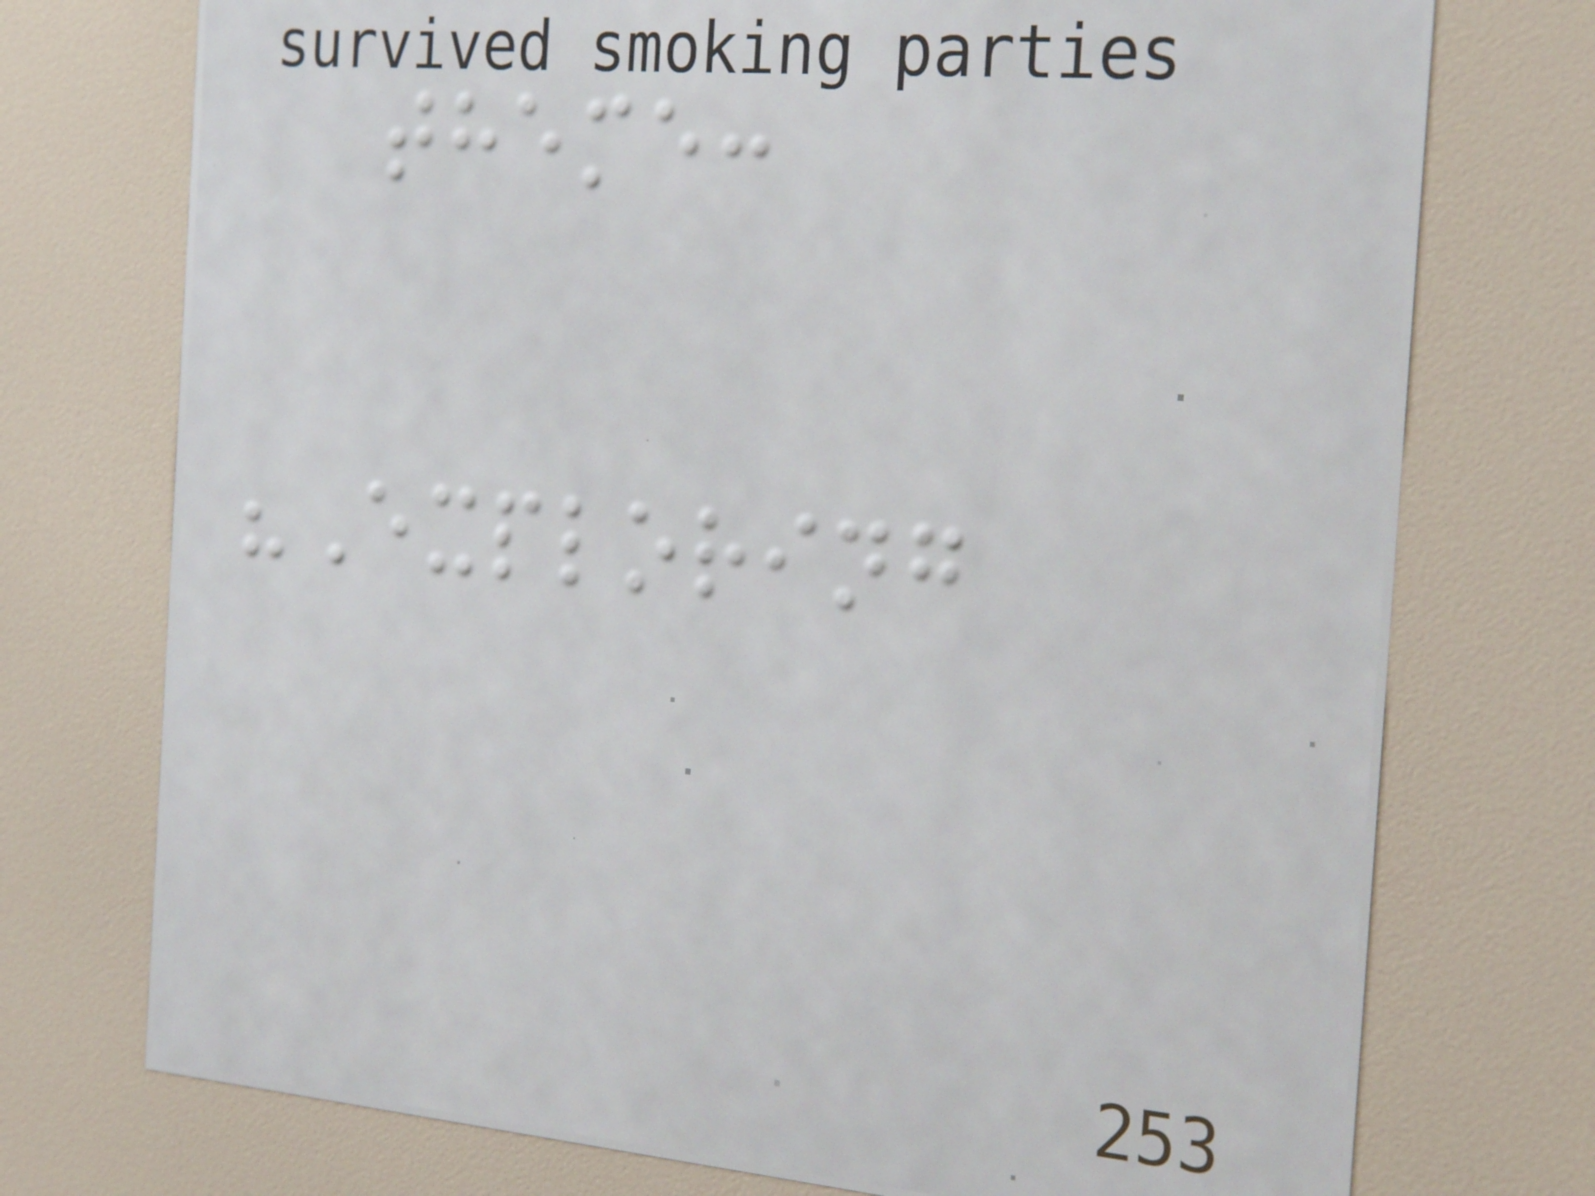theme:
"Exploring
